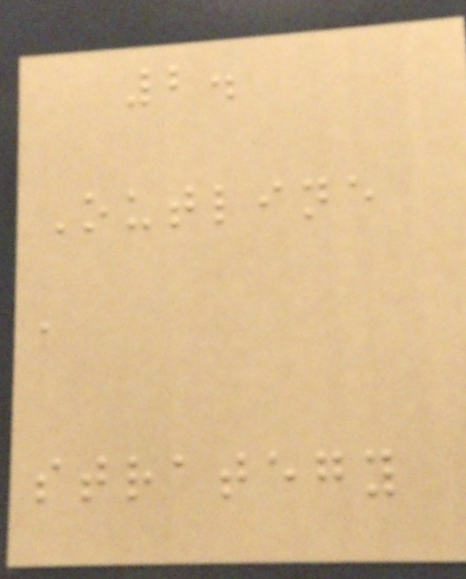2.
Outline
a
strategy
